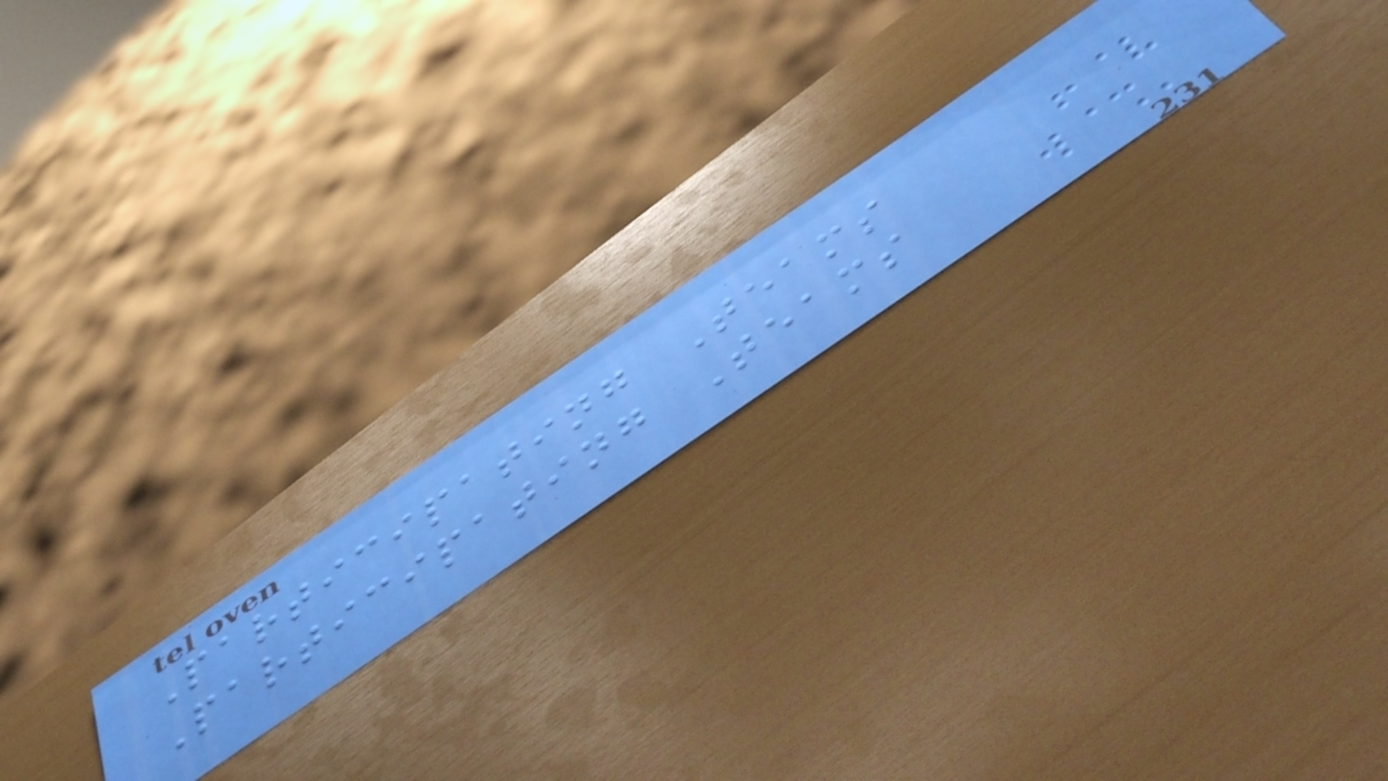Participating Teams
Participating Teams
